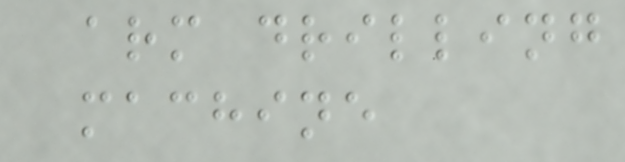arm drilling
machine
